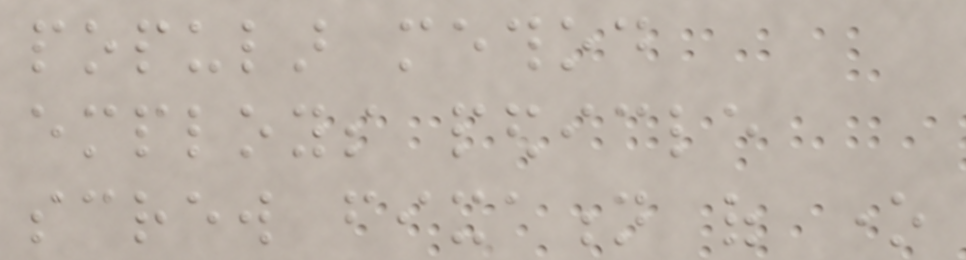popular method
employs pedicle
screw fixation of one
